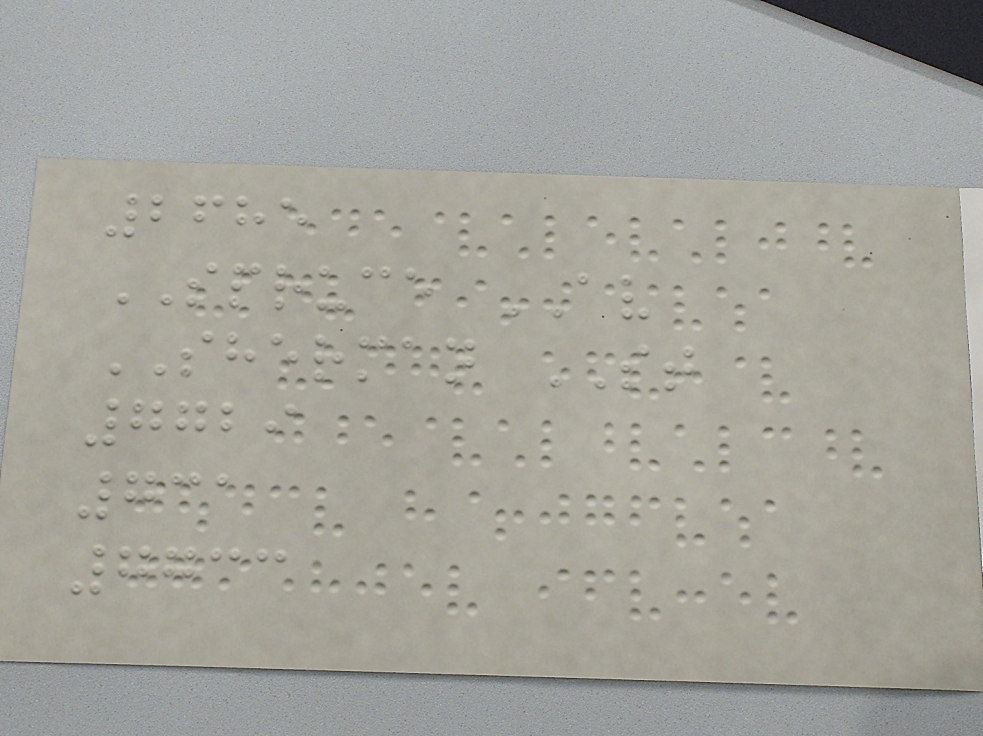2685
SPRUCE AV
SHERMAN ST
7729
731
7733
